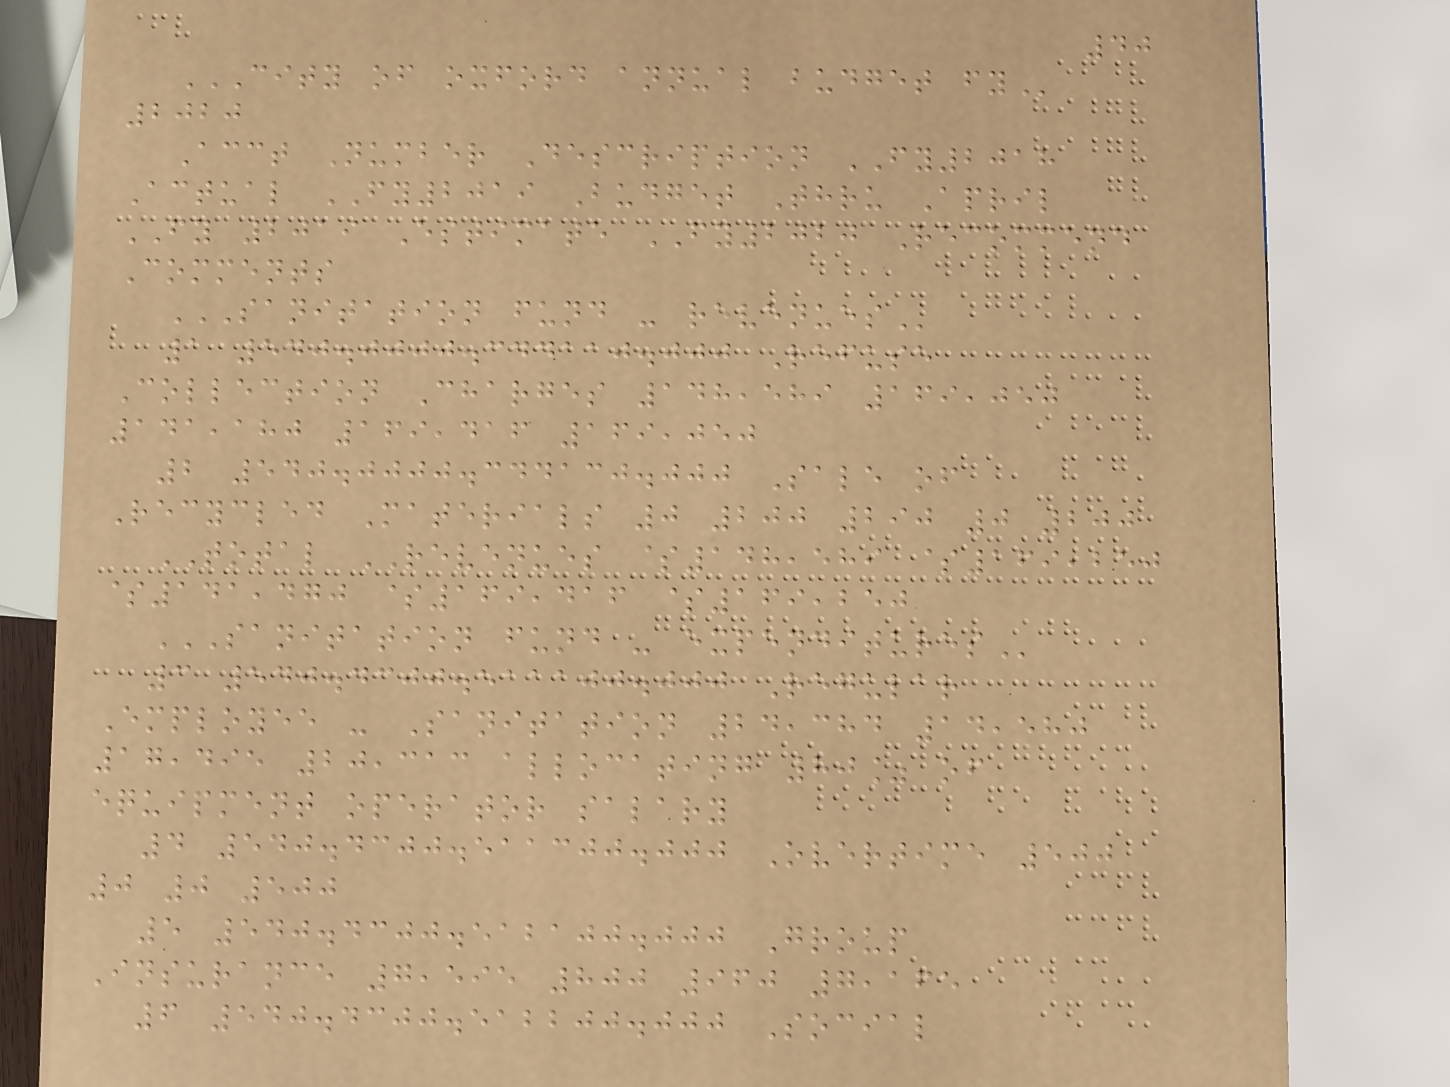40
CITY OF OXFORD ANNUAL BUDGET FY
2020
Acct Number Description FY2018
Actual FY2019 Budget Thru April
FY 2019 Estimate FY2020 Recommend
Comments
SANITATION FUND - REVENUES
1 540.0000.344110.000 Refuse
Collection Charges 148,589 169,050
141,180 169,416 169,050
2 540.0000.344130.000 Sale of
Recycled Materials 0 200 290 0 200
TOTAL REVENUES $148,589 $169,250
$141,470 $169,416 $169,250
SANITATION FUND - EXPENDITURES
3 540.4300.511100.000 Regular
Employee - Sanitation 24,384 14,580
17,495 20,313 allocating 80% of
equipment operator salary
4 540.4300.511300.000 Overtime 500
0 0 500
5 540.4300.512100.000 Group
Insurance 7,595 800 960 7,165
6 540.4300.512200.000 Social
